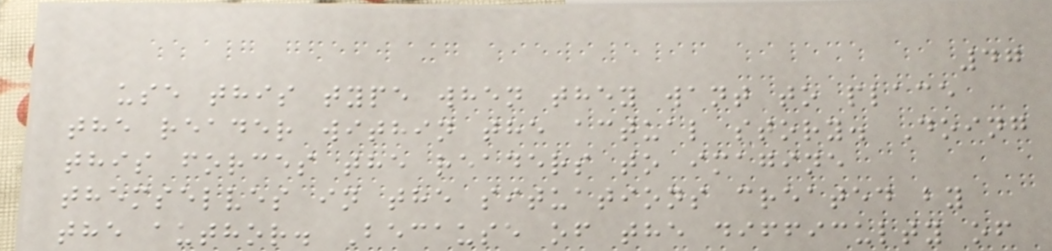47
use this type when they want to place
the reader within the actual story. Doing
this forces the readers to imagine
themselves in the situations created by
the author. Because of the difficulty of
